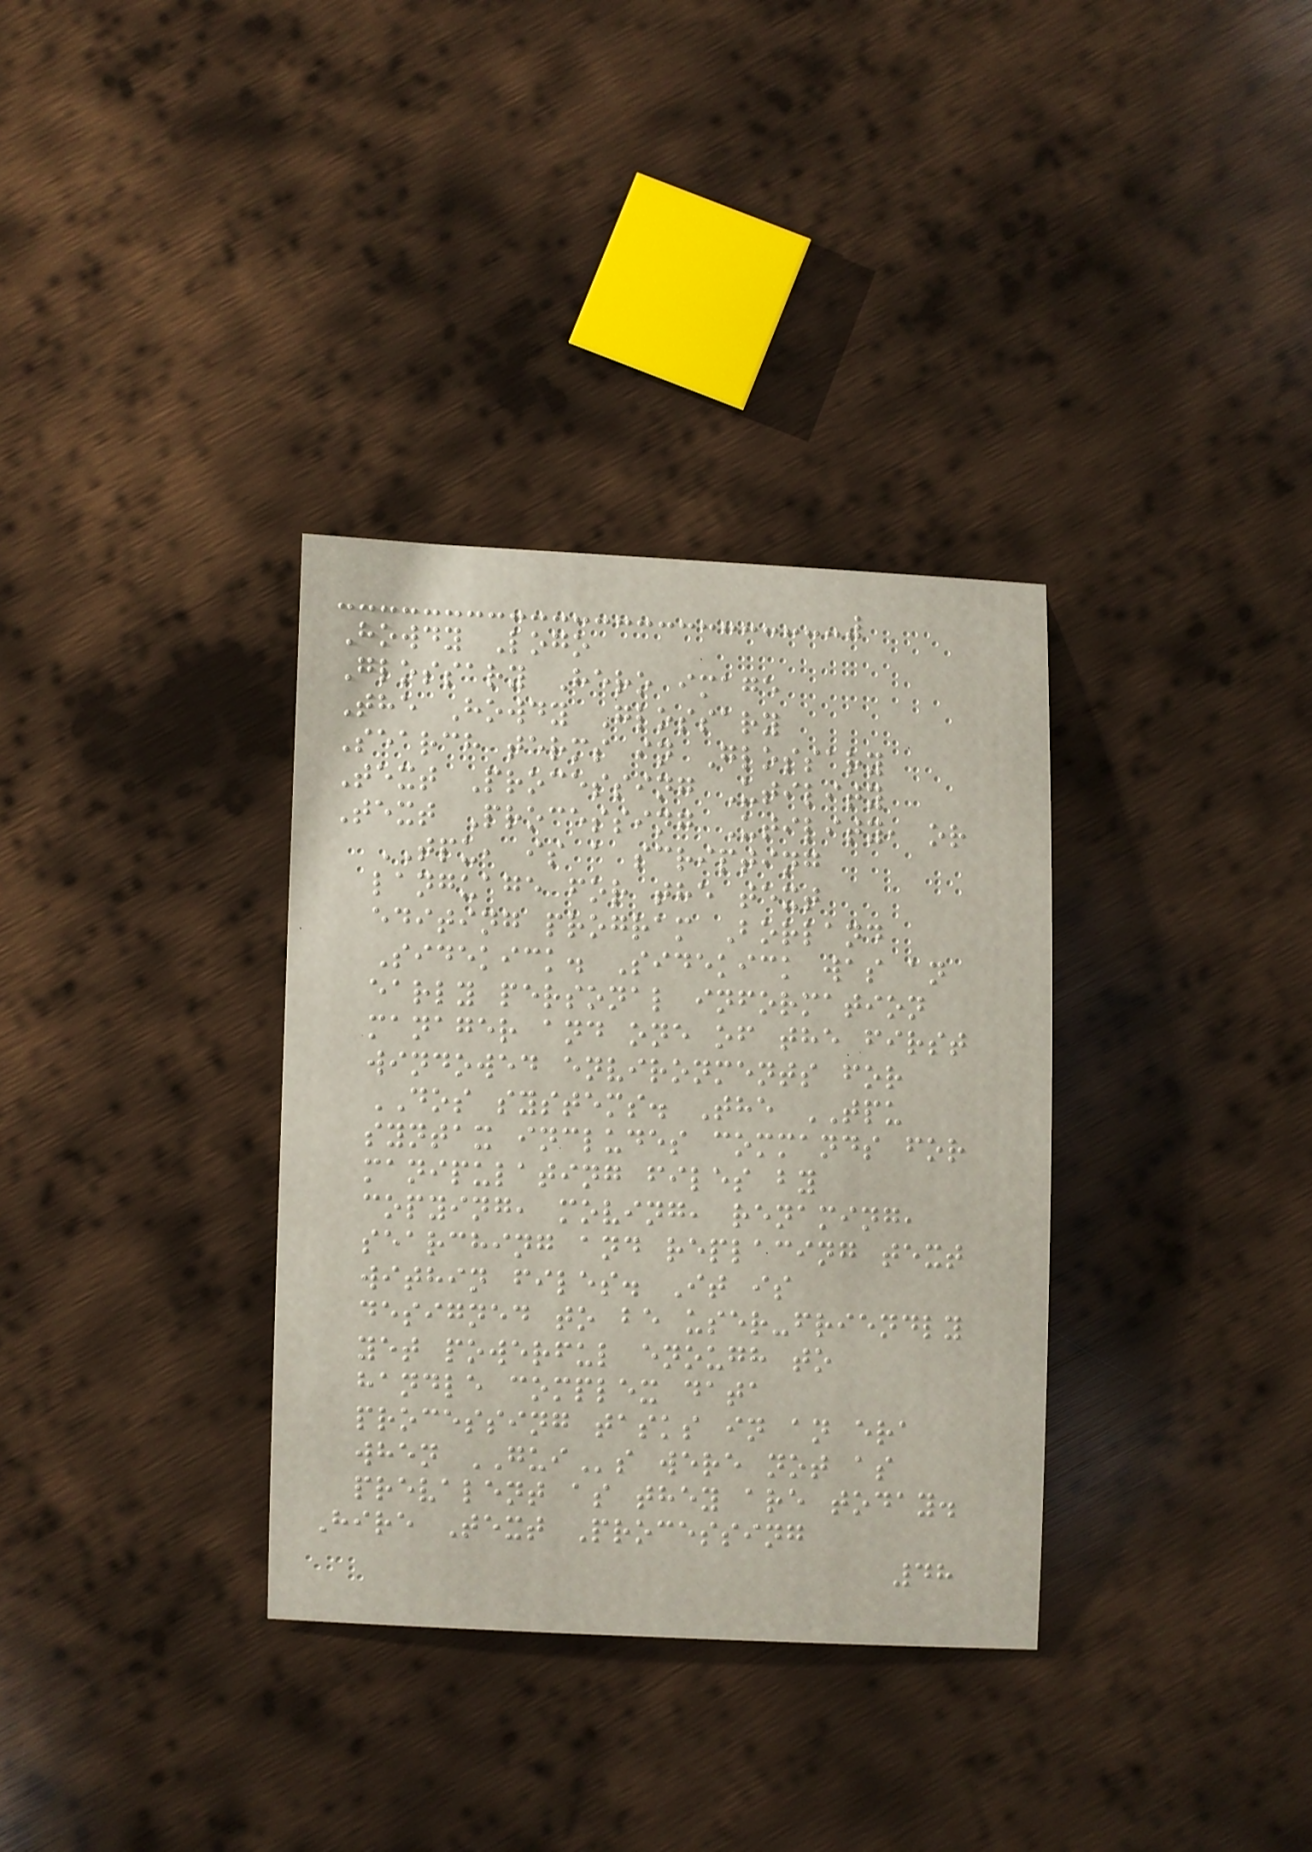Howdy Logo
Glossary Hero image
The Howdy Glossary
Search terms in Glossary
Text Processing Utility
Text Processing Utility, or
TPU, is a scripting
language for the text
editing program Borland
Sidekick. Sidekick was an
early personal information
manager and one of the first
windowed environments for
DOS systems. The TPU
syntax includes commands for
manipulating files by
copying, moving, renaming,
searching and replacing text
within files. It is
designed to be user-friendly
yet powerful enough to
handle complex data
processing tasks in an era
when GUIs were not as
prevalent as they are today.
Hire Text Processing
48
